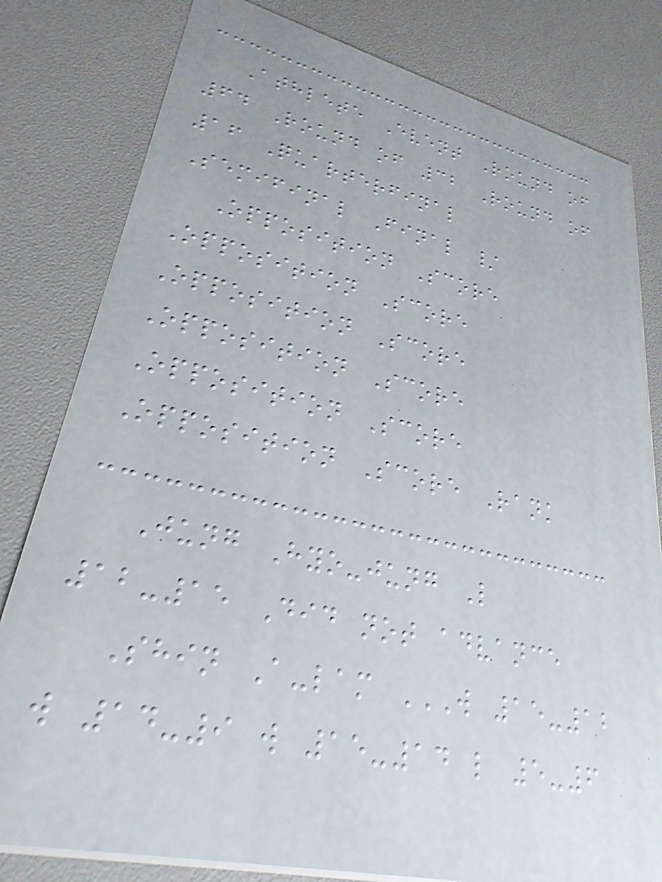Athlete Event Round of
64 Round of 32 Round of
16 Quarterfinal
Semifinal Final /
Opposition Score
Opposition Score
Opposition Score
Opposition Score
Opposition Score
Opposition Score Rank
Jung Hyo-jung L
12-15 Did not advance
Shin A-lam W 15-12
W 14-9 W 15-14 L 5-6
